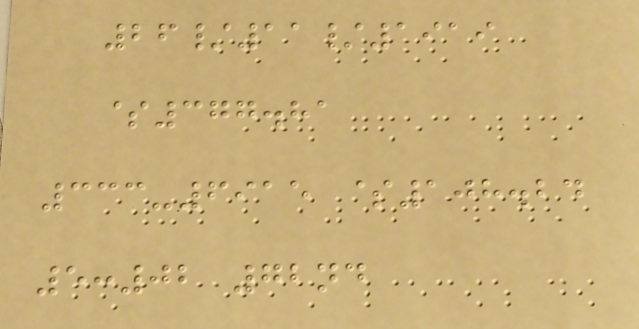26/11/1919
$377.81
333-6915 $108.24
5:02 72nd
